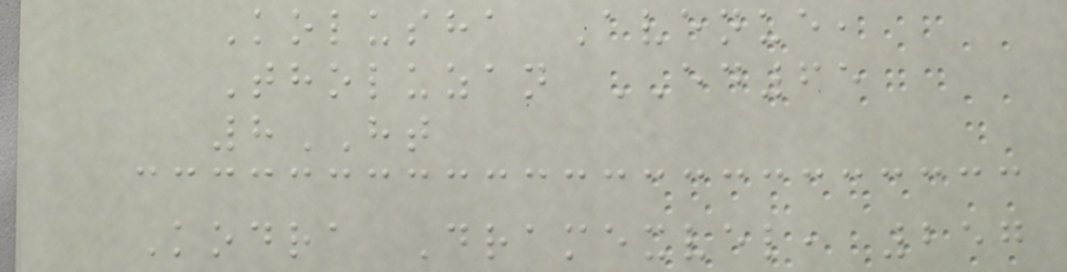Kolusha Avenue,
Tholuzan ED65
8HT
Kodra Dramexvel, 257
